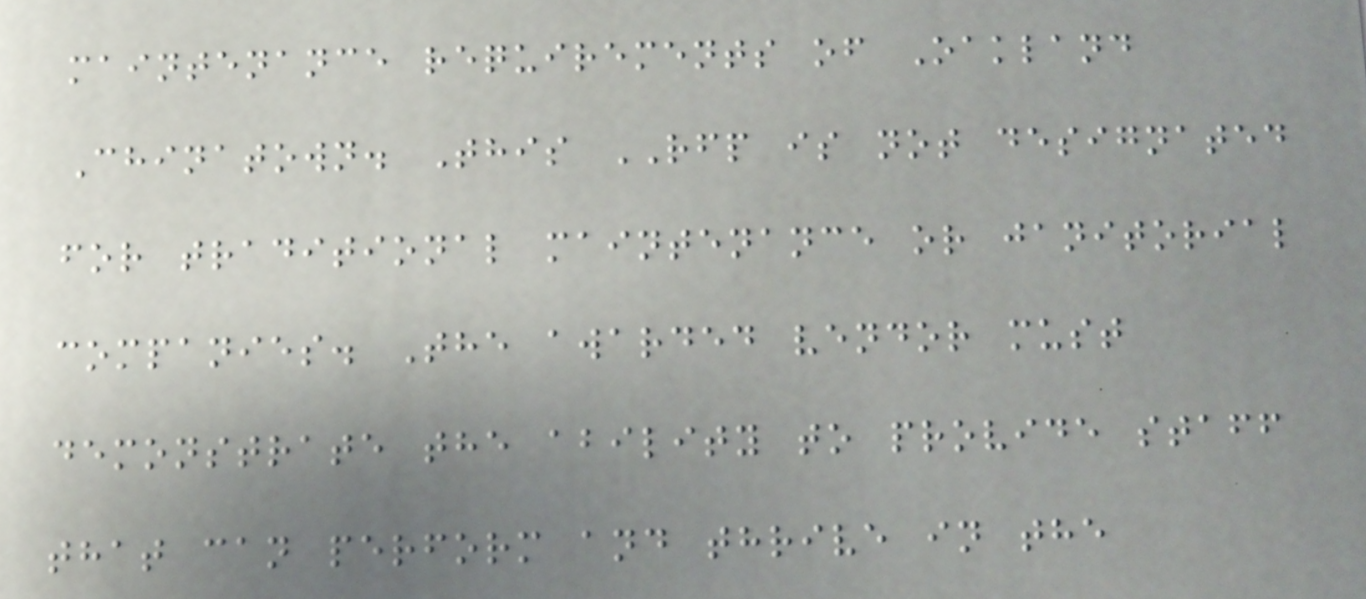maintenance requirements of Oakland
Chinatown. This RFP is not designated
for traditional maintenance or janitorial
companies. The awarded vendor must
demonstrate the ability to provide staff
that can perform and thrive in the
